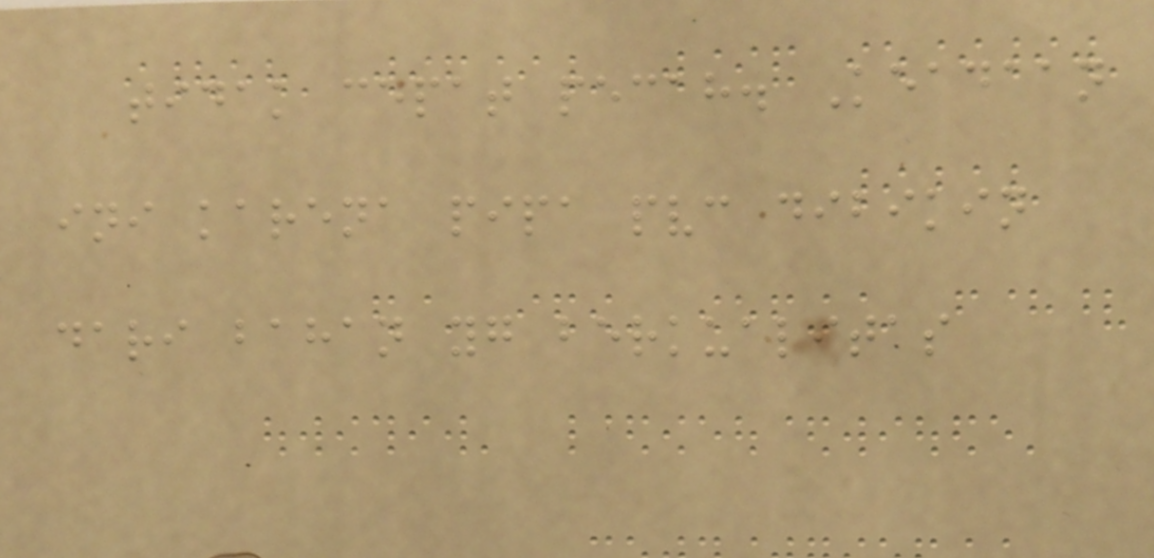tidak cepat pecah. Keadaan
ini karena pipa pvc dibikin
dari bahan yg berkualitas
